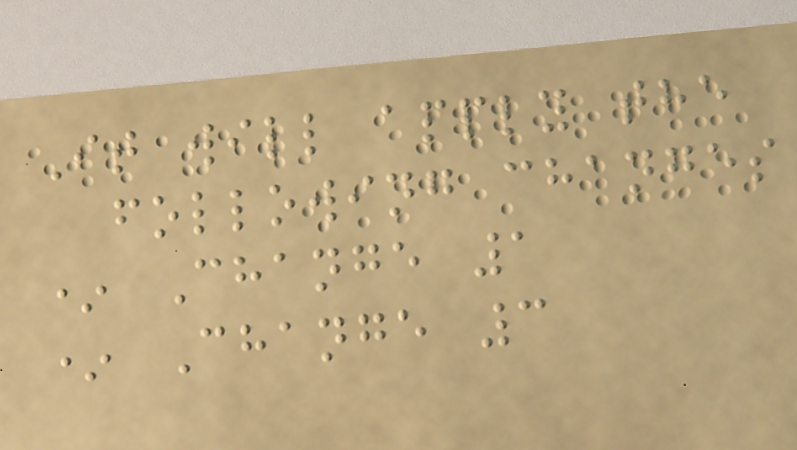It will apply the
following changes
* Change 1
* Change 3
